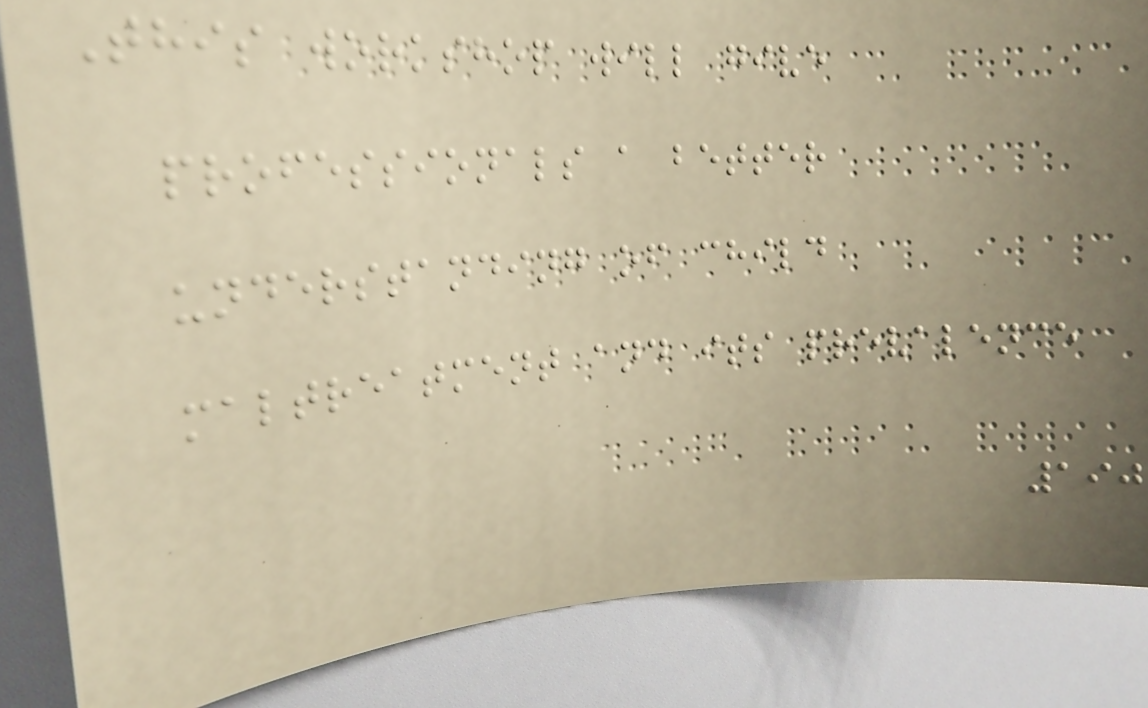This workshop will give
professionals a better
understanding of child
maltreatment and its prevalence
190
